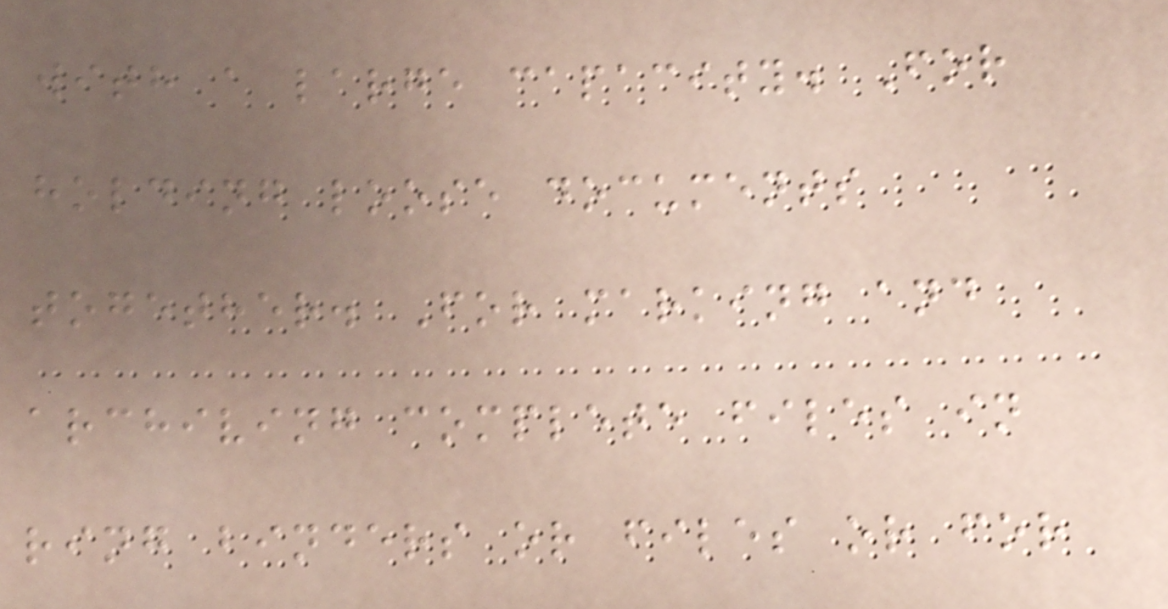with a large capacity. For
holding loose documents
together. For marking and
archiving complete files in
ring binders or files or for
